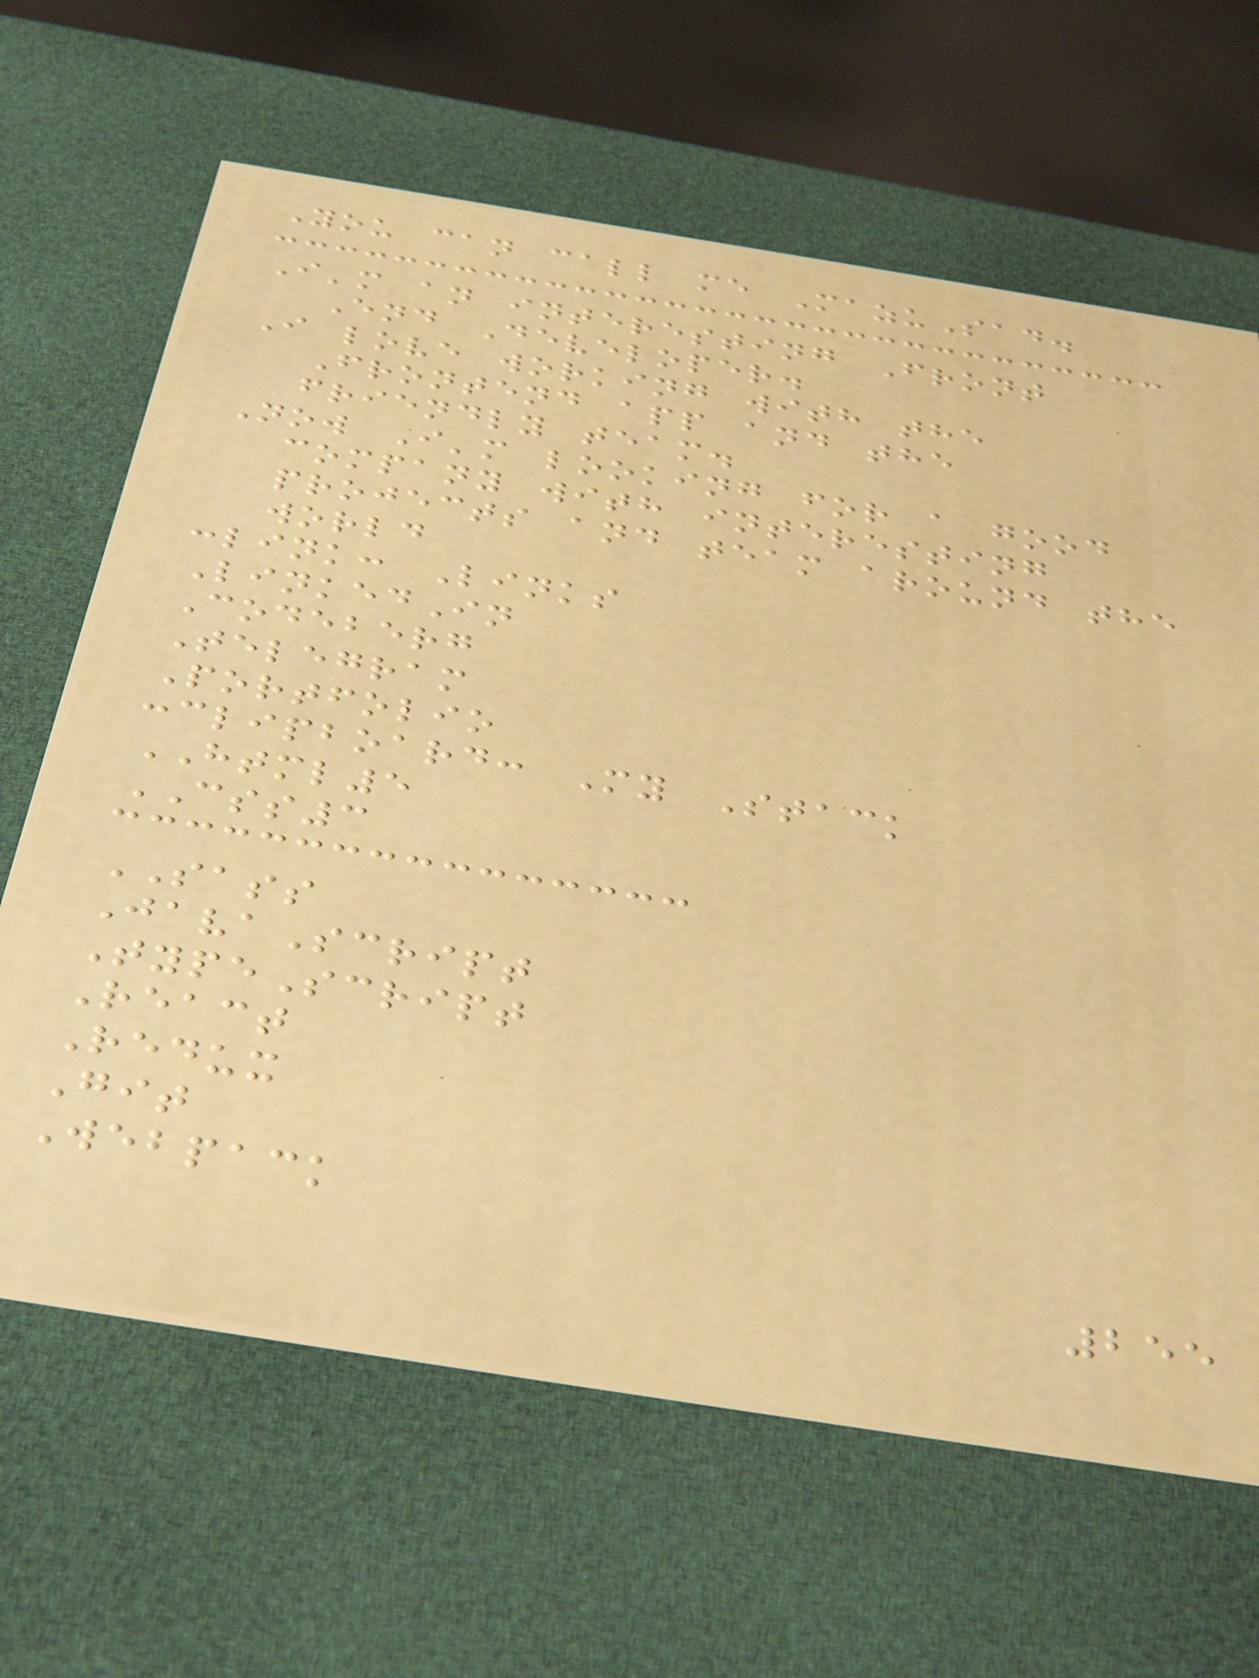You can call me MazuSad.
I'm an interesting Front
End Developer.
I love working with the
Frontend app and the
friendly team.
Now I'm looking for a good
company with interesting
projects and team around the
world
:link: Links
LinkedIn
Codeberg
Telegram
Portfolio
:clipboard: My Stack
HTML5
CSS3
SASS
JavaScript
TypeScript
React
Redux
Git
Webpack
255
